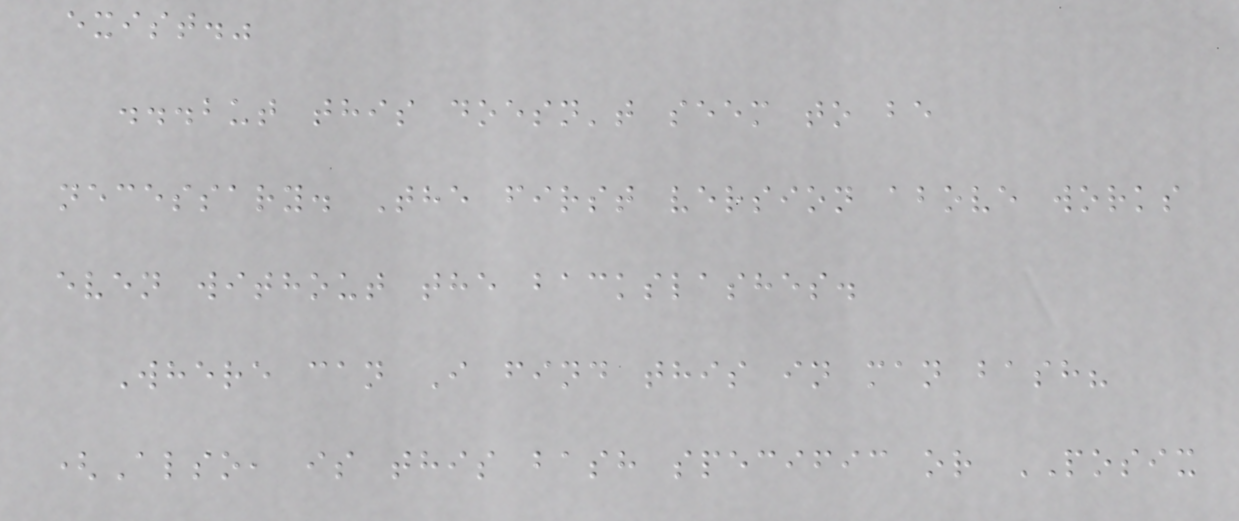exist."
...but this doesn't seem to be
necessary. The first version above works
even without the backslashes.
Where can I find this in man bash?
(Also, is this bash specific or POSIX
